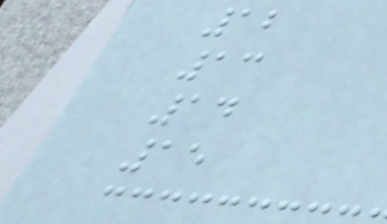12
13
14
15
